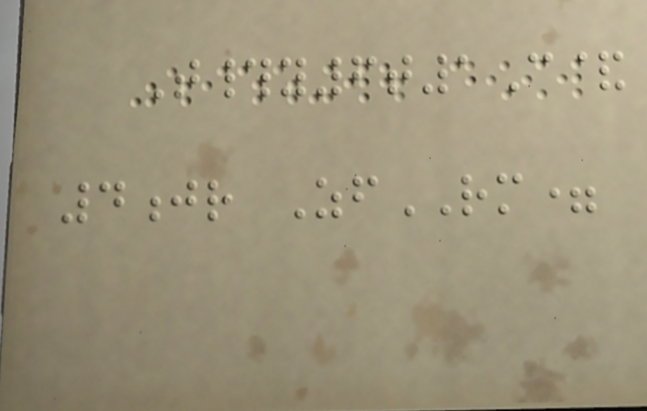T#y6t1C&
4jr ZfRM=
